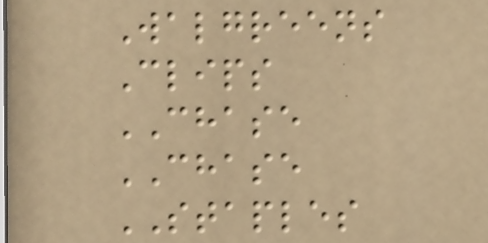Walgreens
Clips
CHASE
CHASE
STAPLES
